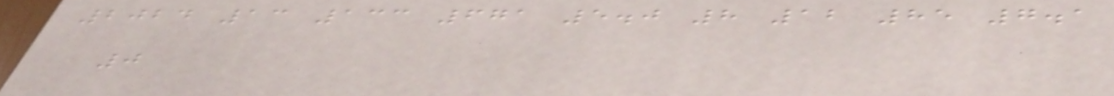2024 13 133 671 5.0 8 12 85 7.1
0
